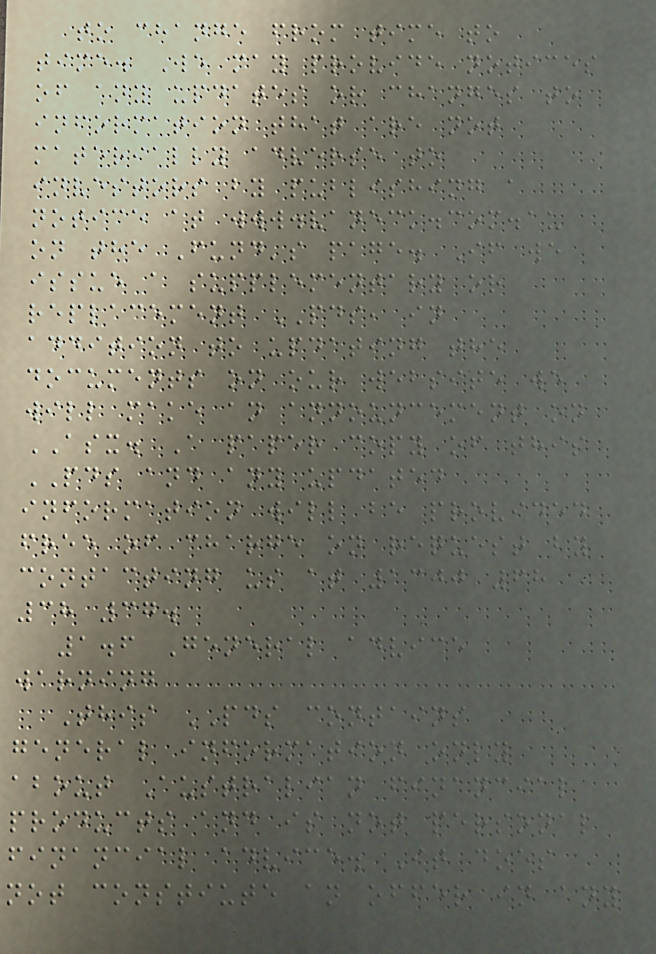to change from time to
time. We may provide notices
of any updates or changes to
information that are not
materially adverse to
investors by publishing a
notice at www.vaneck.com.au
on the Fund's page. If we
issue a supplementary or
replacement PDS, in
addition to updating the
documents on our website we
will make an announcement on
ASX. A paper copy of this
PDS and any updated
information will be provided
free of charge on request by
contacting us at 1300 68
38 37.
1.6 General advice
warning
This PDS contains
general information only
about Australian financial
products and is not personal
financial advice. It does
not constiute an offer in any
